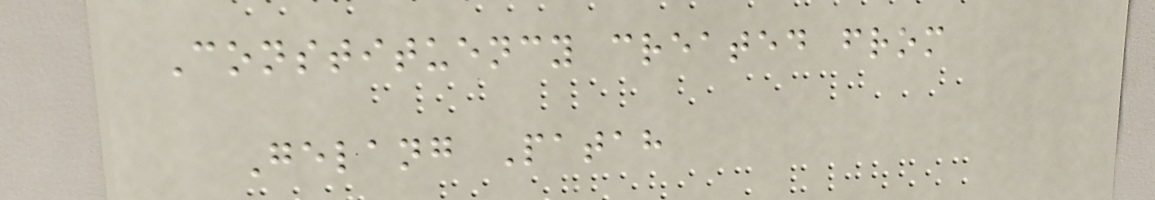Constituency created from
Gelang Patah
